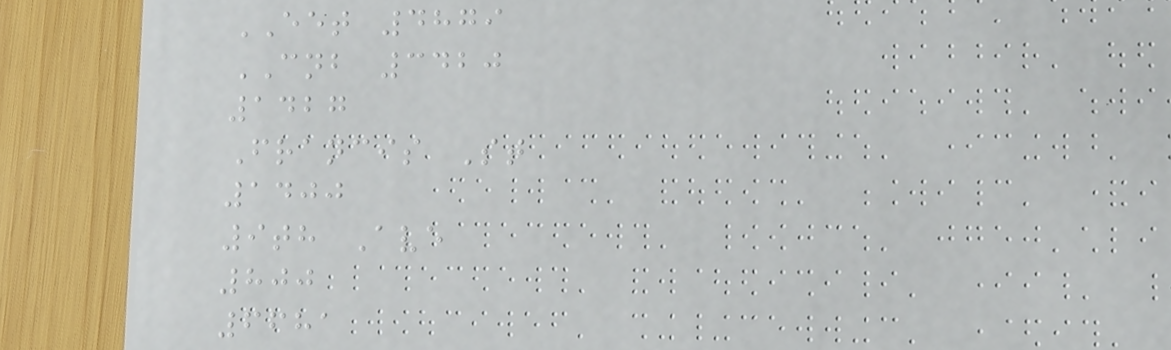EET 4879
CNB 3420
1427
Francis St
1400
9th Ave
800
6681
